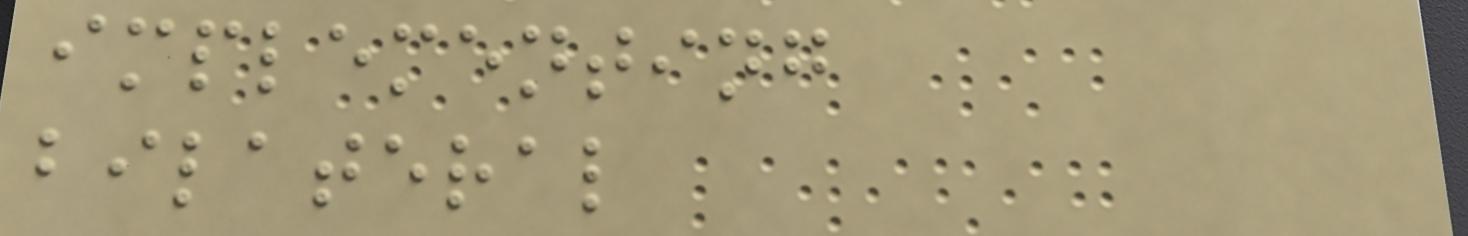implementing
bilateral
